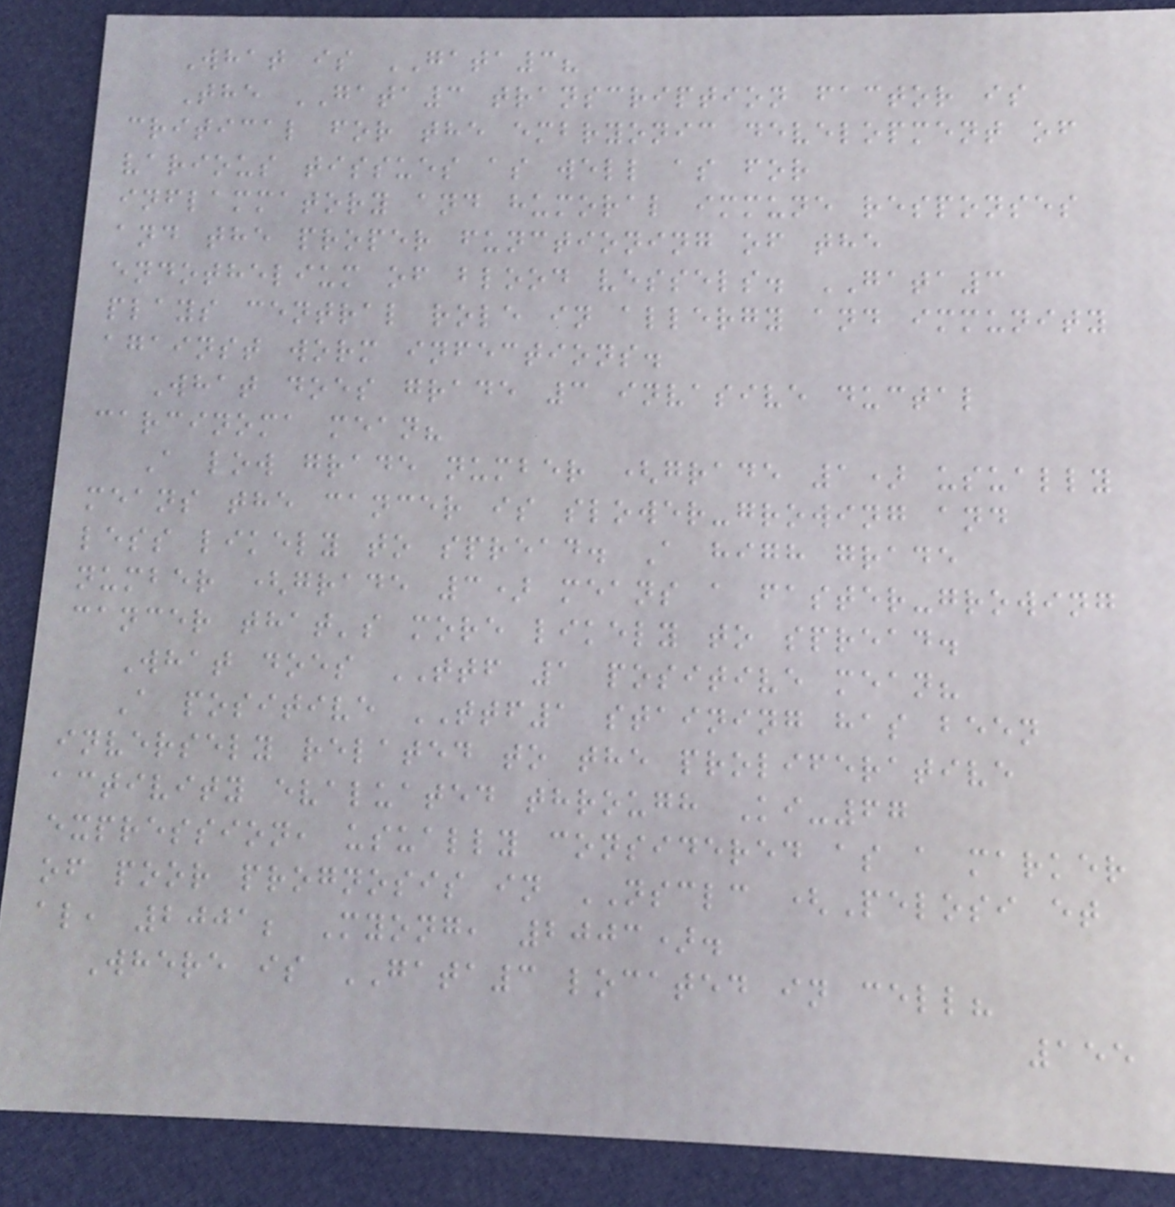What is GATA3?
The GATA3 transcription factor is
critical for the embryonic development of
various tissues as well as for
inflammatory and humoral immune responses
and the proper functioning of the
endothelium of blood vessels. GATA3
plays central role in allergy and immunity
against worm infections.
What does grade 3 invasive ductal
carcinoma mean?
A low grade number (grade 1) usually
means the cancer is slower-growing and
less likely to spread. A high grade
number (grade 3) means a faster-growing
cancer that's more likely to spread.
What does TTF 1 positive mean?
A positive TTF1 staining has been
inversely related to the proliferative
activity evaluated through Ki-67
expression, usually considered as a marker
of poor prognosis in NSCLC (Pelosi et
al, 2001; Myong, 2003).
Where is GATA3 located in cell?
155
